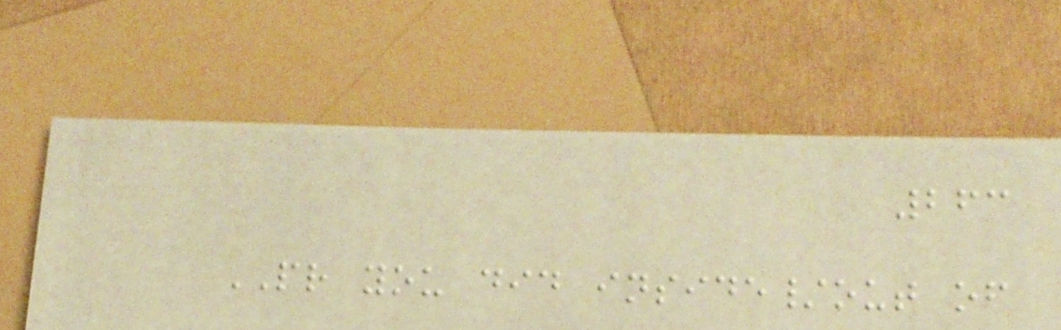263
PR you did inside/out of
